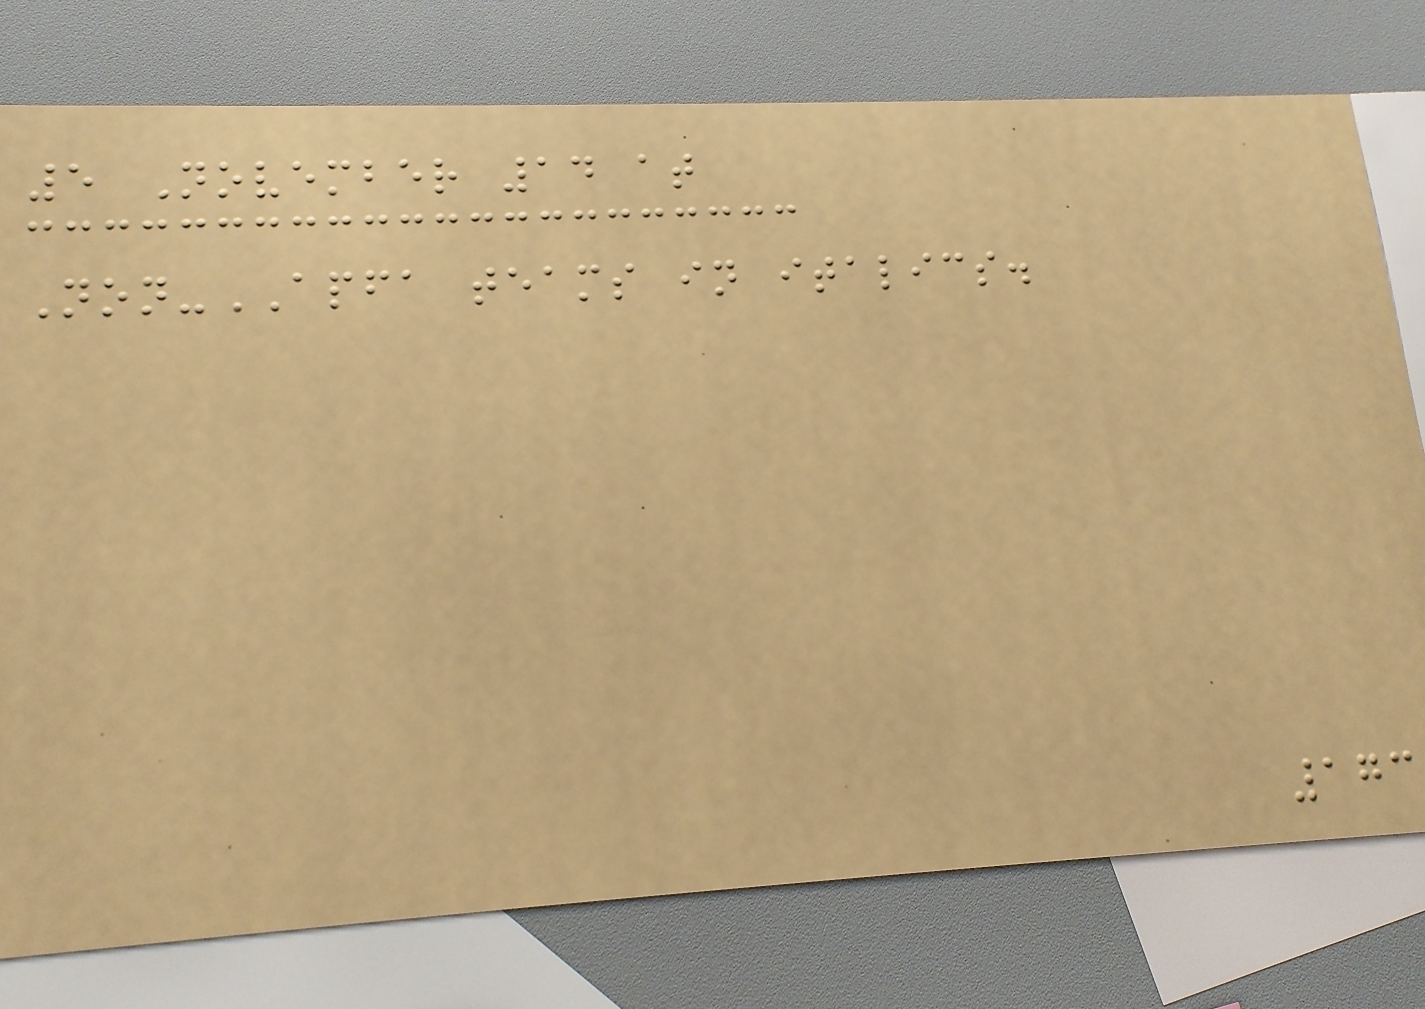5 November 14 at
Non-APFA teams in italics.
173
